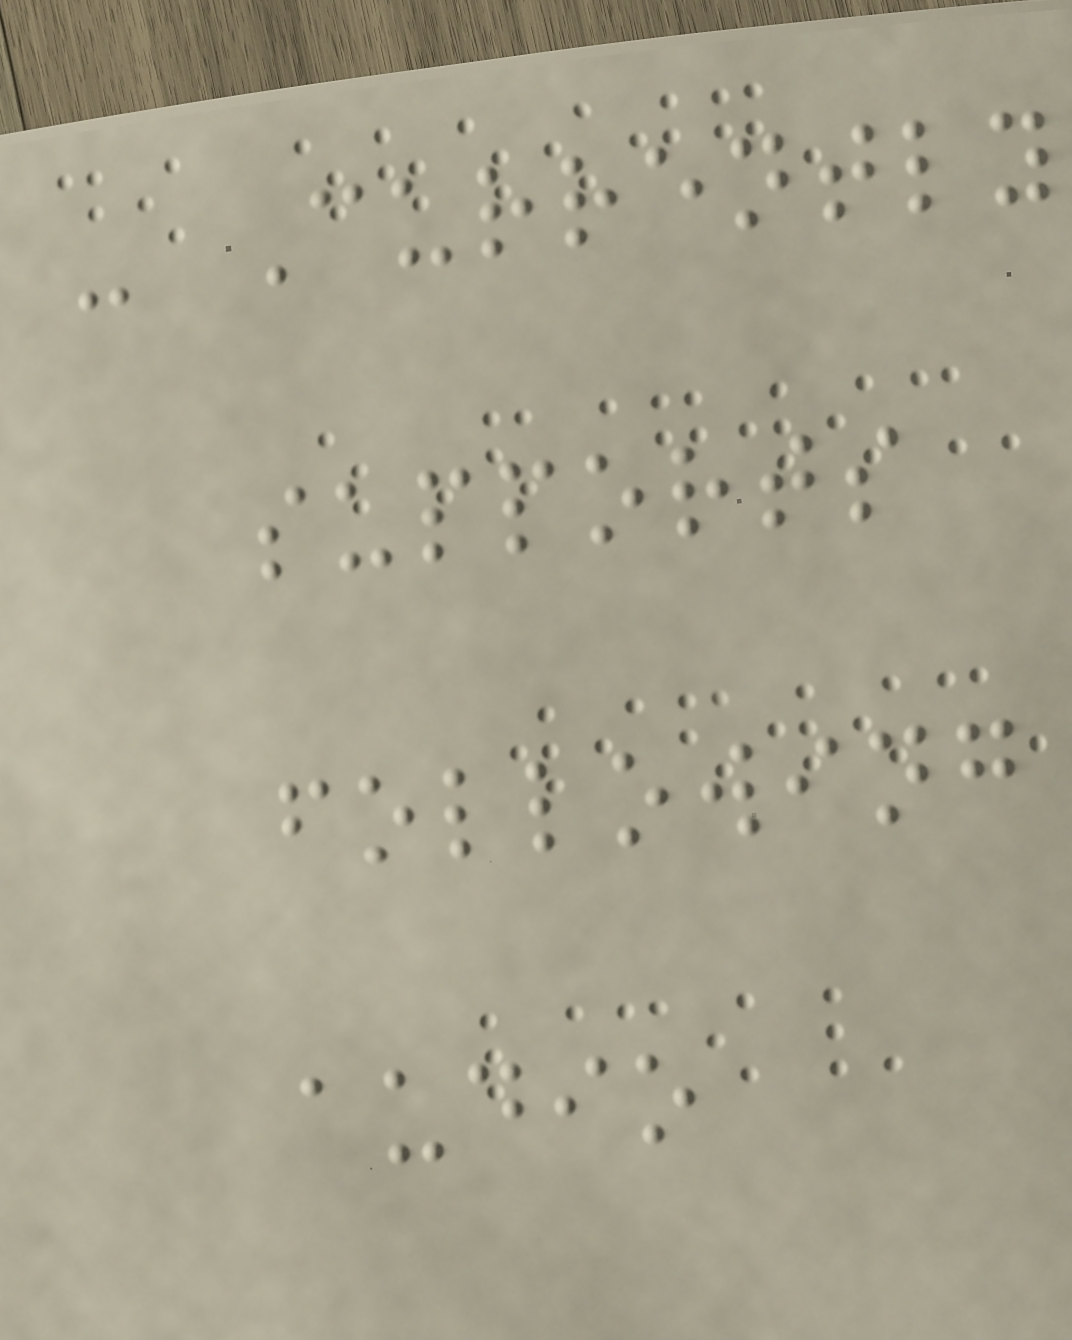- Currently
supports
following
audio
